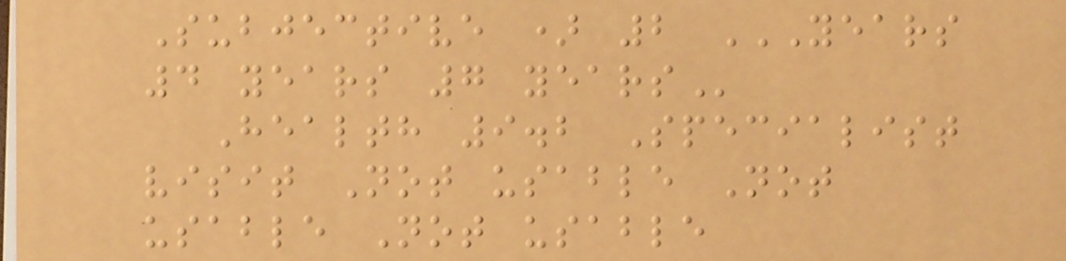Subjective ) 2 YEARS
4 YEARS 7 YEARS
Health 9.2 Specialist
visit Not usable Not
usable Not usable
